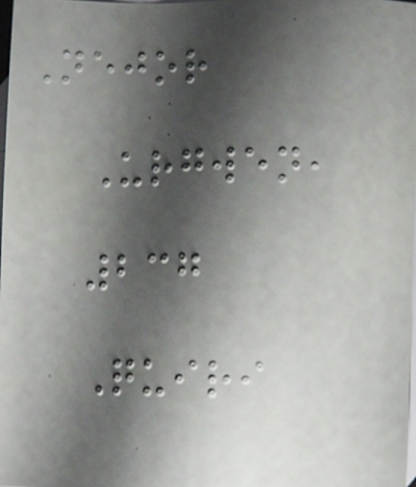Nejor
Urgwen,
237
Quiri
